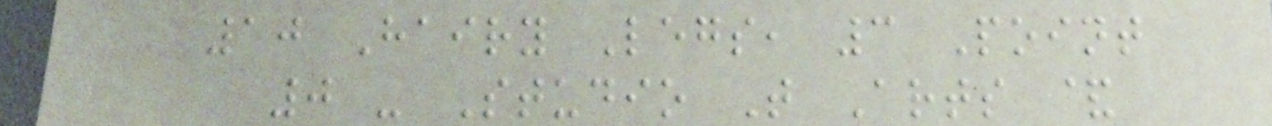10 Hairy Legs, 3 Point
0 - Studio T Arts &
